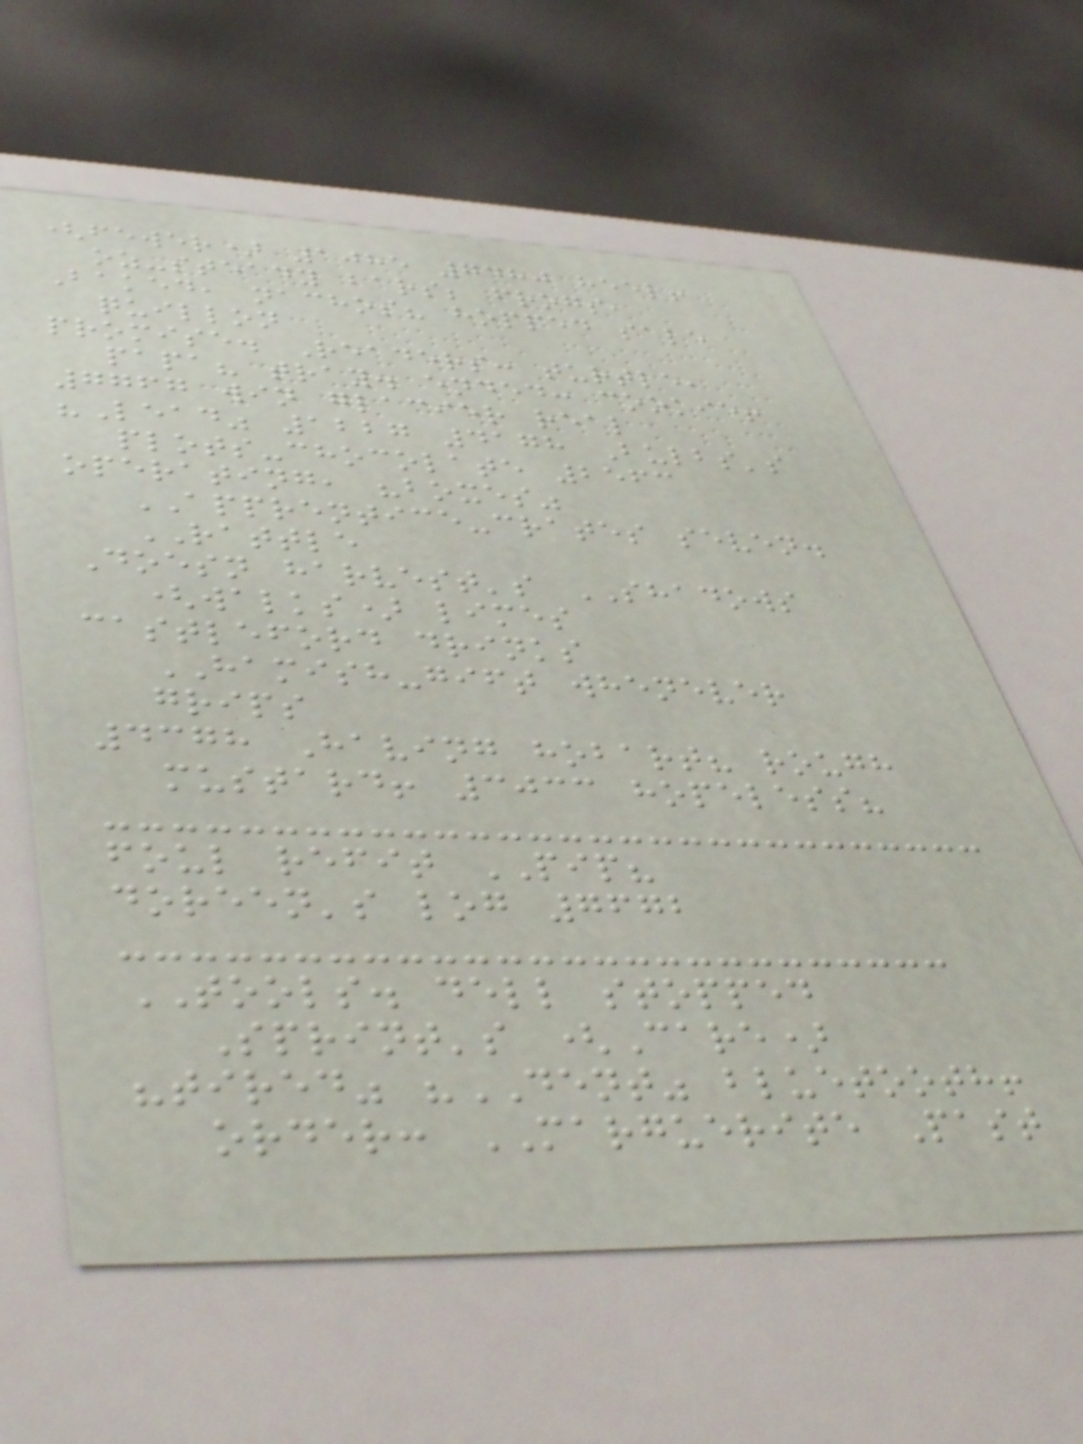(fewer) 1085 7480 heel!
oz-steady bars; frogs,
Baked, nachos? hopped sale
quillon
promise. Readers: turtle,
papa? tray. ended: cookie!
7767 win glacier real
"Lead" 1227 4178 Bulbs's
plots-chocolate 2563
operating, "boxes"
APPRENTICE-crates seven.
RATTLE
Doesn harvest's SHADOWS
(walks) limes
castleford drinks
HAMISH-gift whenever
grips
4378 Having hobart? rough
mustard! 3033 hopeless?
foul refit PIP?
doreen's log 7672
TOOLS. dell stopped
Sprint's (Care)
"tired" "DENT" bluetooth!
order: MARGUERITE Past
